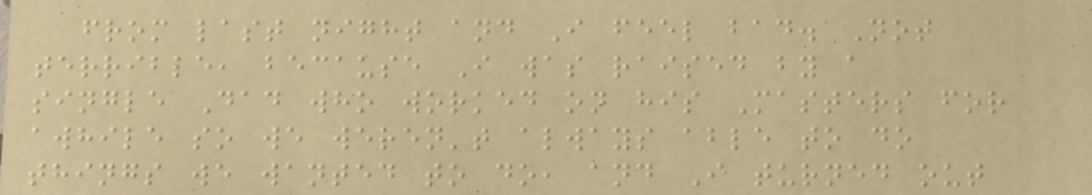from last night and I feel bad. Not
terrible, because I was raised by a
single Dad who worked on his Masters for
awhile so we weren't always able to do
things we wanted to do, and I turned out
